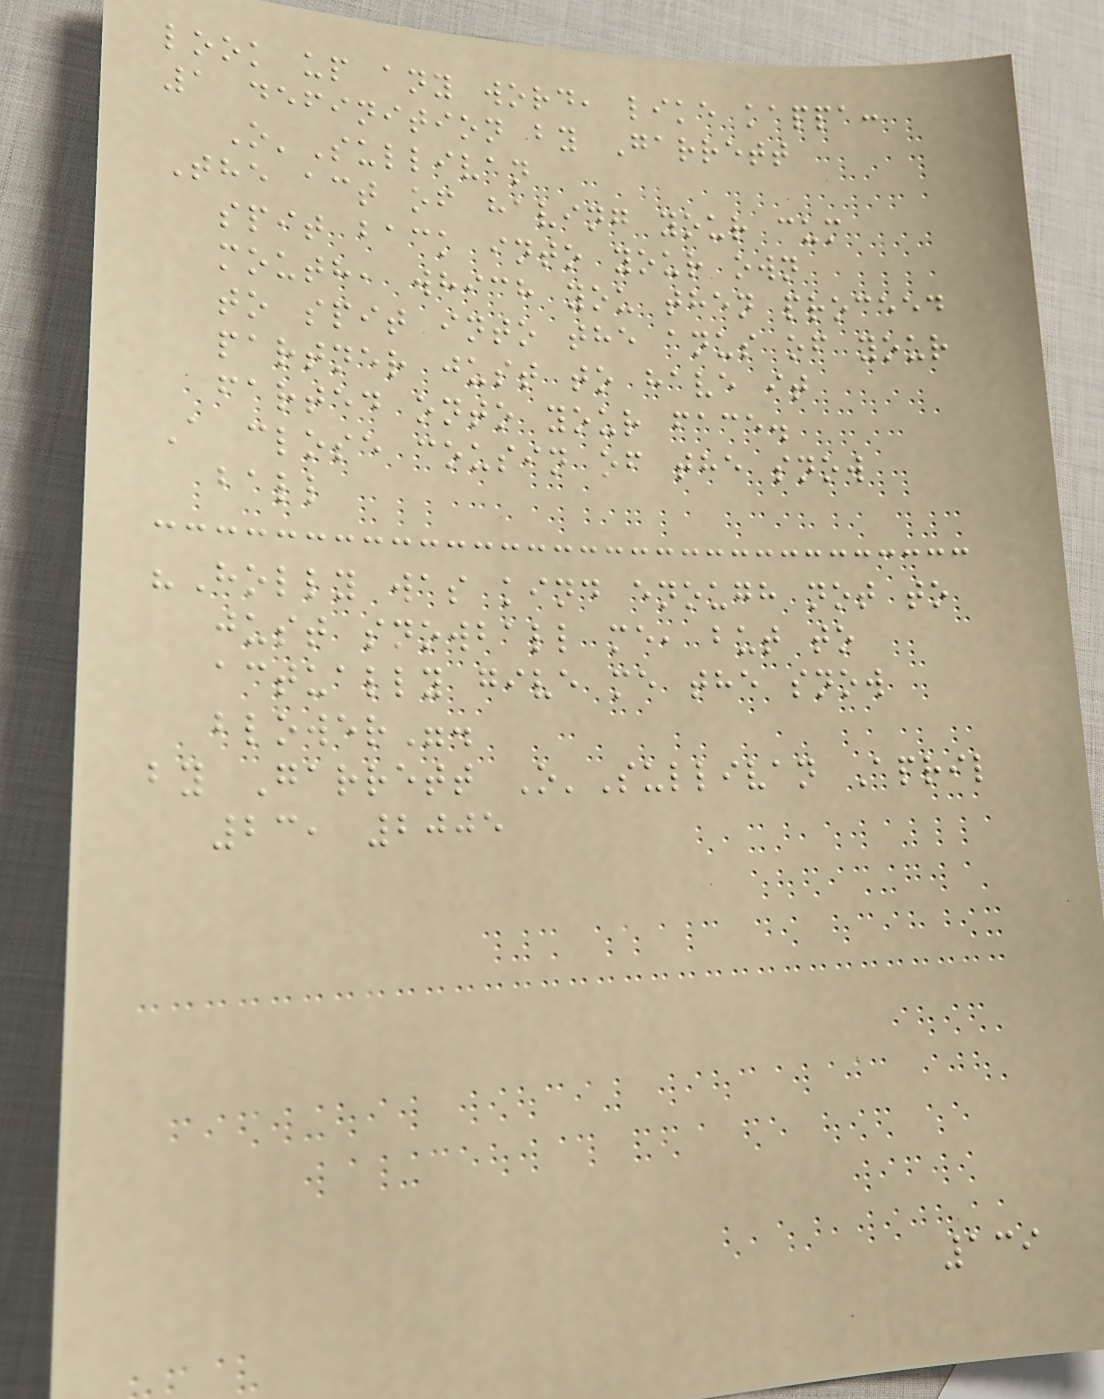look up any word, like kappa:
1 definition by Garrett
O'Sullivan
The act of having your cum
spit back into your own
mouth, which you then proceed
to spit into the anus of your
partner just to have it
farted onto your face.
A close cousin of the snow
ball
"Holly was kind enough not to
just snowball me, but to
actually give me the snow
blower".
by Garrett O'Sullivan April
23, 2005
139
